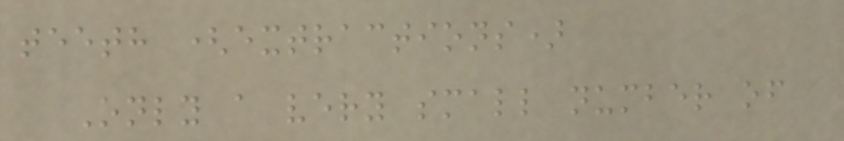teeth (extractions)
Only a very small number of
